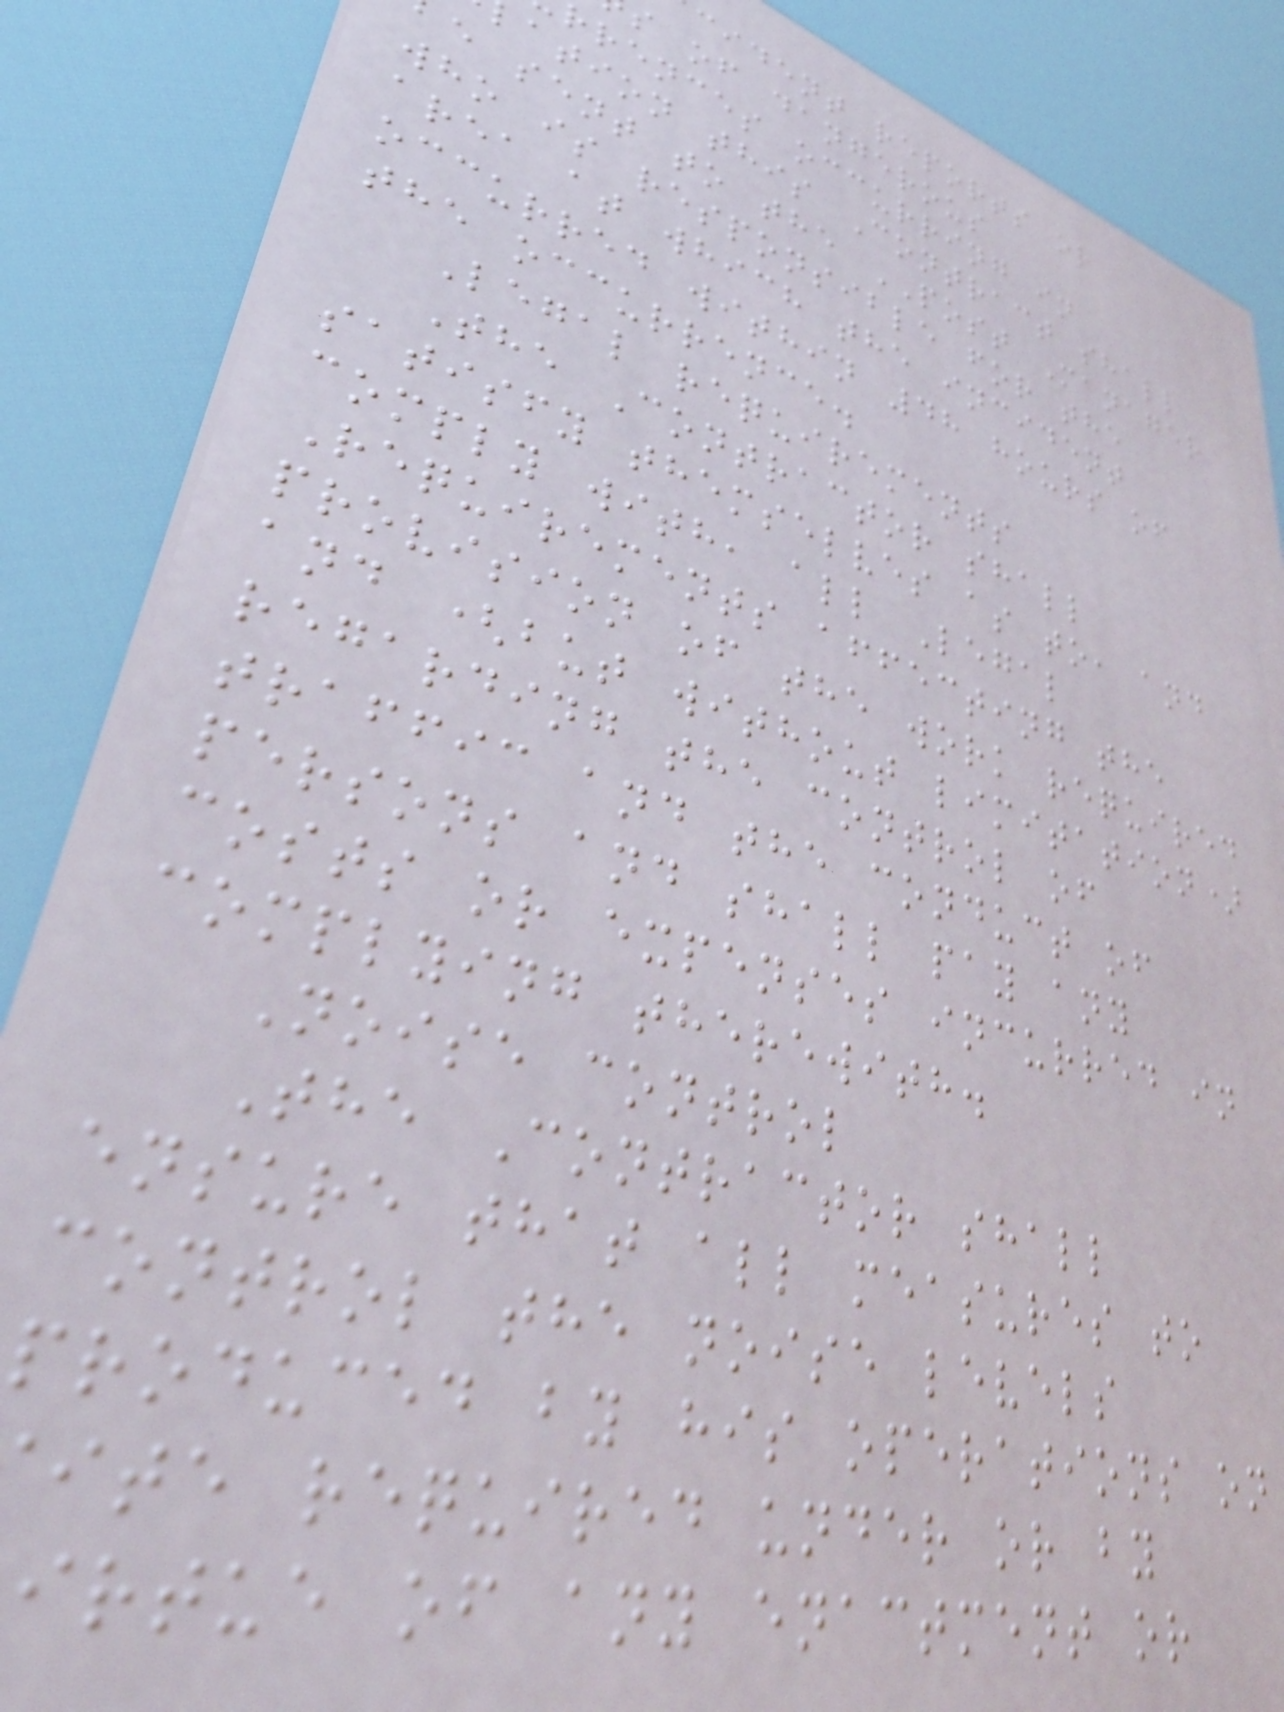cident reports or
s of dangerous
rrences occurring in
ation this Contract shall
e sent to the POST Manager
who is responsible for the
area at which the incident
occurred within 48 hours of
the occurrence.
Legal requirements
The Contractor shall
satisfy themselves as to, and
comply with, all Legal
Requirements affecting the
provision of the work required
and (but without limitation)
regarding the control of
traffic and the conduct of
persons and shall pay any
costs or expenses incurred in
complying therewith.
Noise control
The Contractor shall
ensure that all measures to
control the noise levels
produced by his operations on
ite required under or by
irtue of any enactment or
